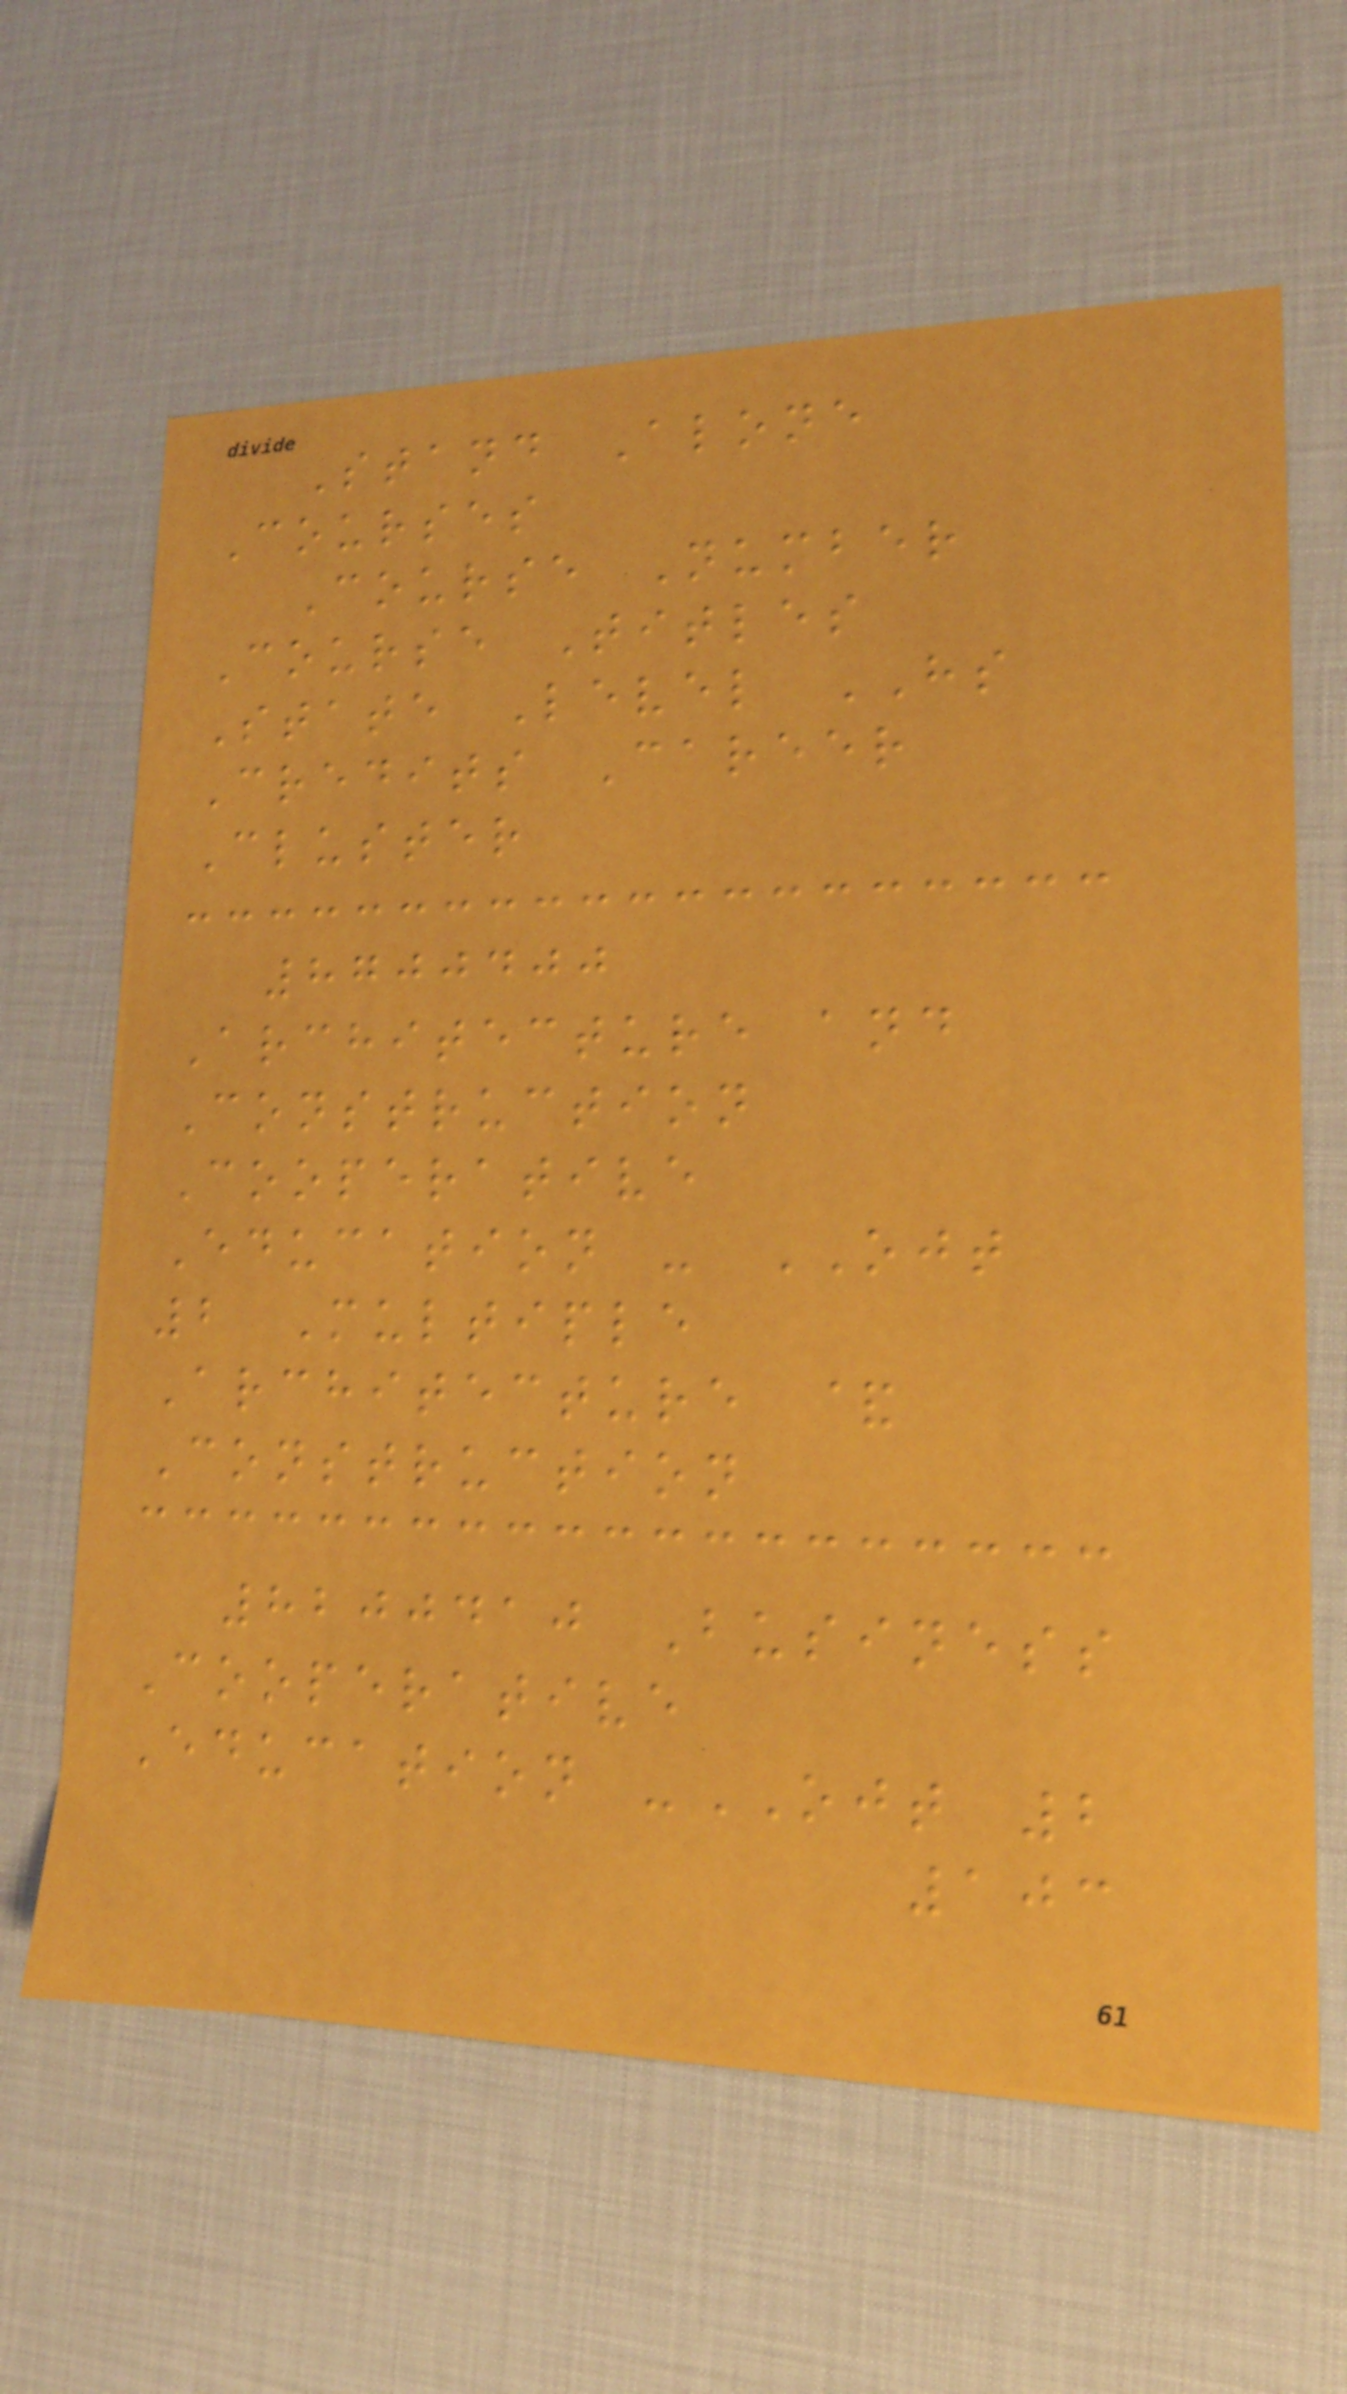Stand Alone
Courses
Course Number
Course Titles
State Level HS
Credits Career
Cluster
8700400
Architecture and
Construction
Cooperative
Education - OJT
2 Multiple
Architecture &
Construction
8200410 Business
Cooperative
Education -OJT 2
103
